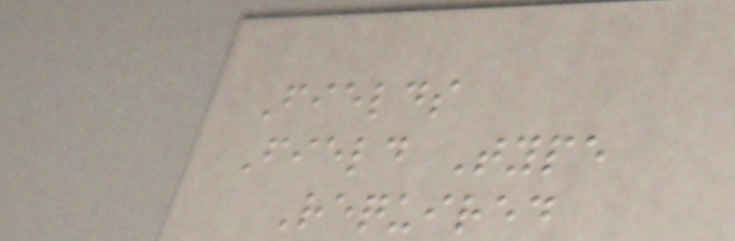Fields
Field Type
Required
